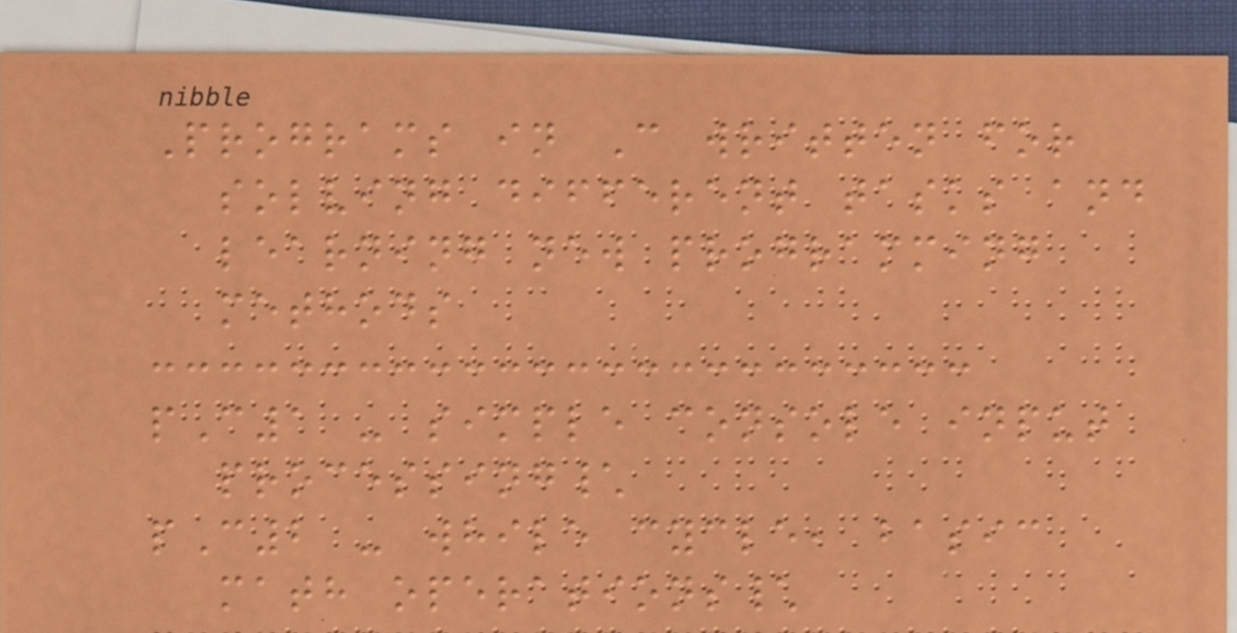Programs in C written for
solving different tasks and
learning new programming
methods
pC1 - simple console input
processing\
pC2 - while cycle, basic
math operations\
